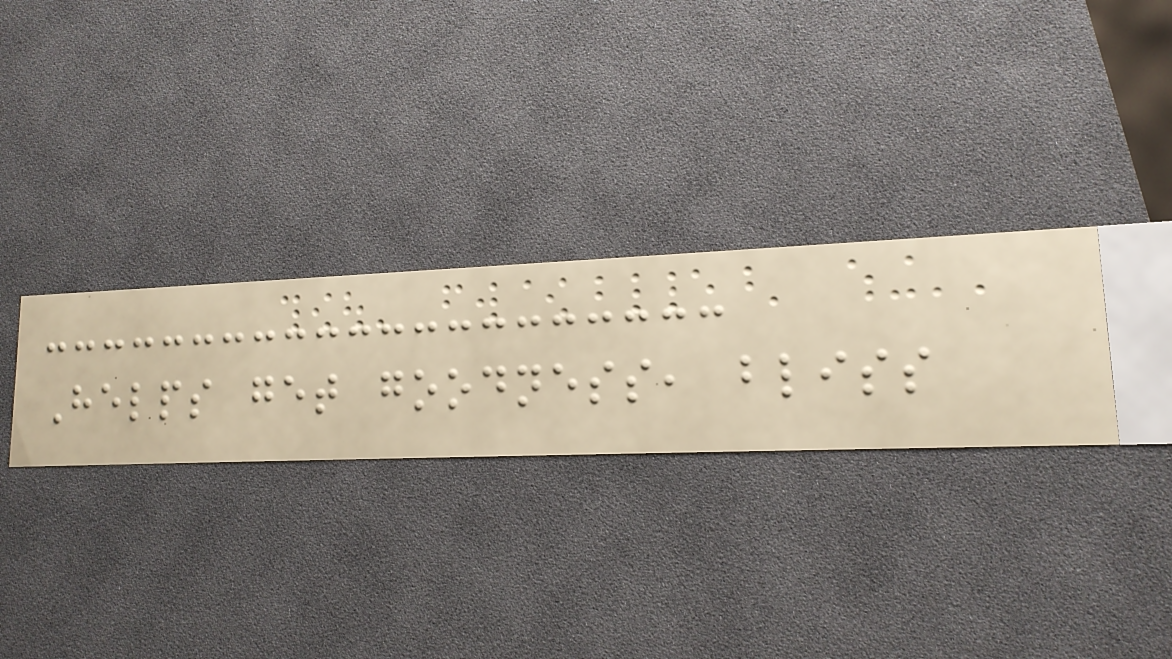Helps get goodness, bliss
